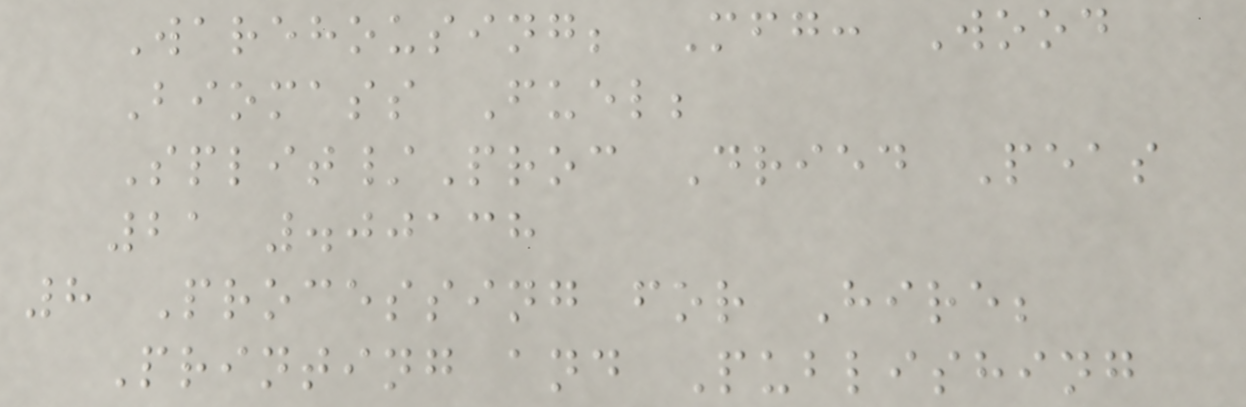Warehousing; Mfg: Wood
Biomass Fuel;
Split/Proc Dried Peas
21 .00138
8 Processing for Hire;
Printing and Publishing
